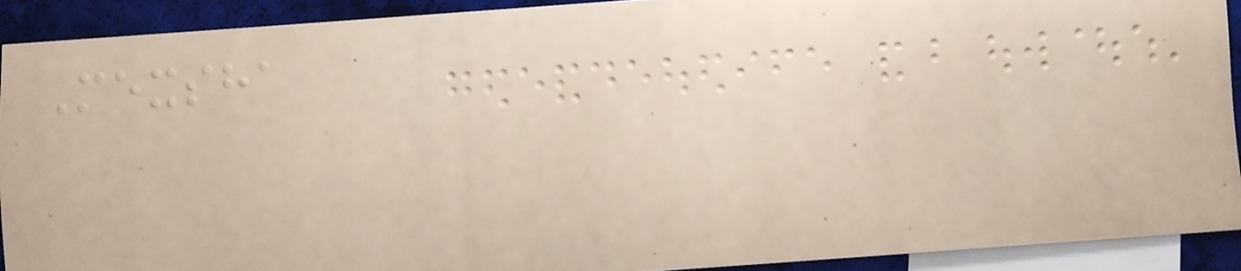Mexsha
